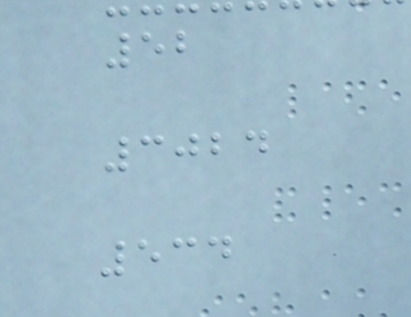52
3024
534
